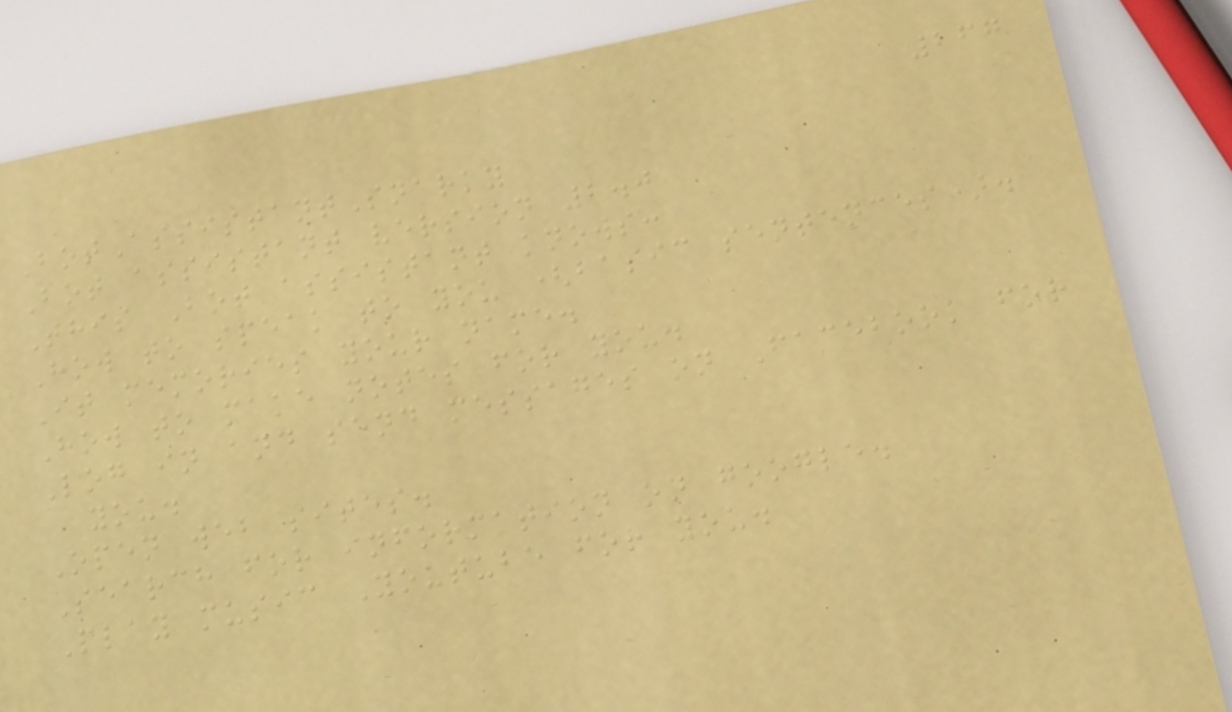267
BotAssistantSnarky
Bot assistant version 2.0
This Bot assistant knows:
How to speak to you (basic sentences).
It memories your name.
How to make notes for you.
Log in and send messages on Facebook for
you.
Open web sites.
Search for information on google.
Play music Youtube for you.
